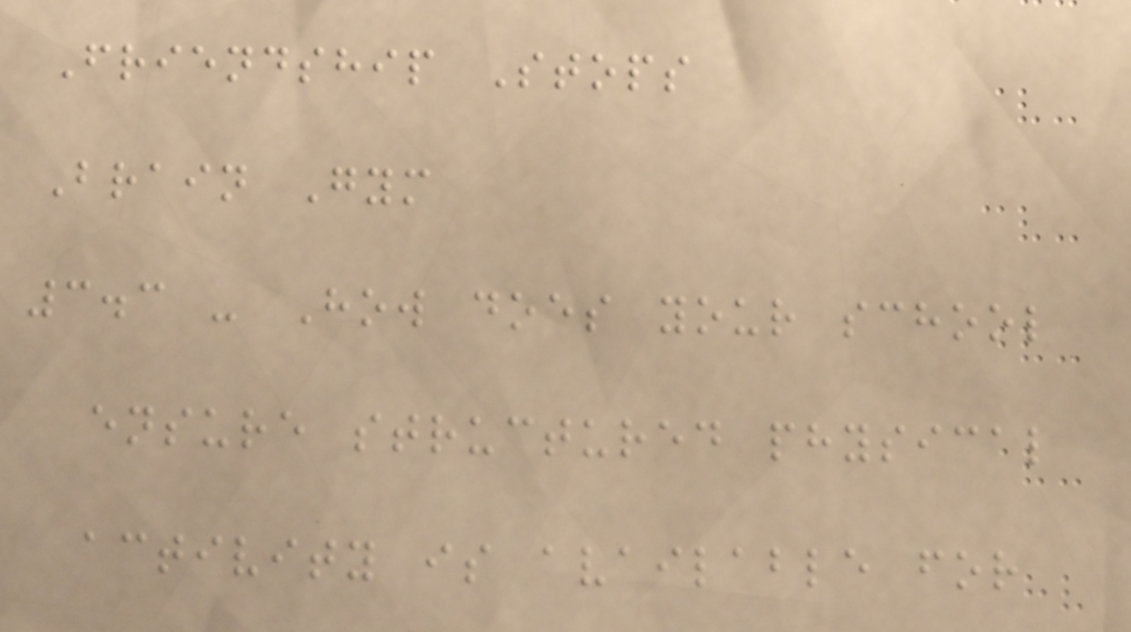Friendship Stops
Brain Gym
3.3 - How does your school
ensure structured physical
activity is available for
